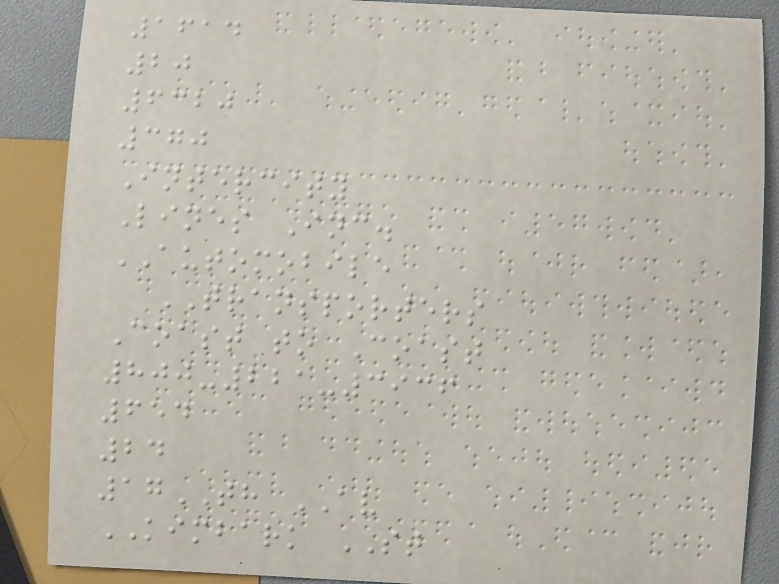1614
20
6320
370
Intercity
Lines Inc.
AUTOMOBILE
TRANSPORTERS
Coast to Coast
800-221-3936
654
24
17TH AV
KIMBARK ST
